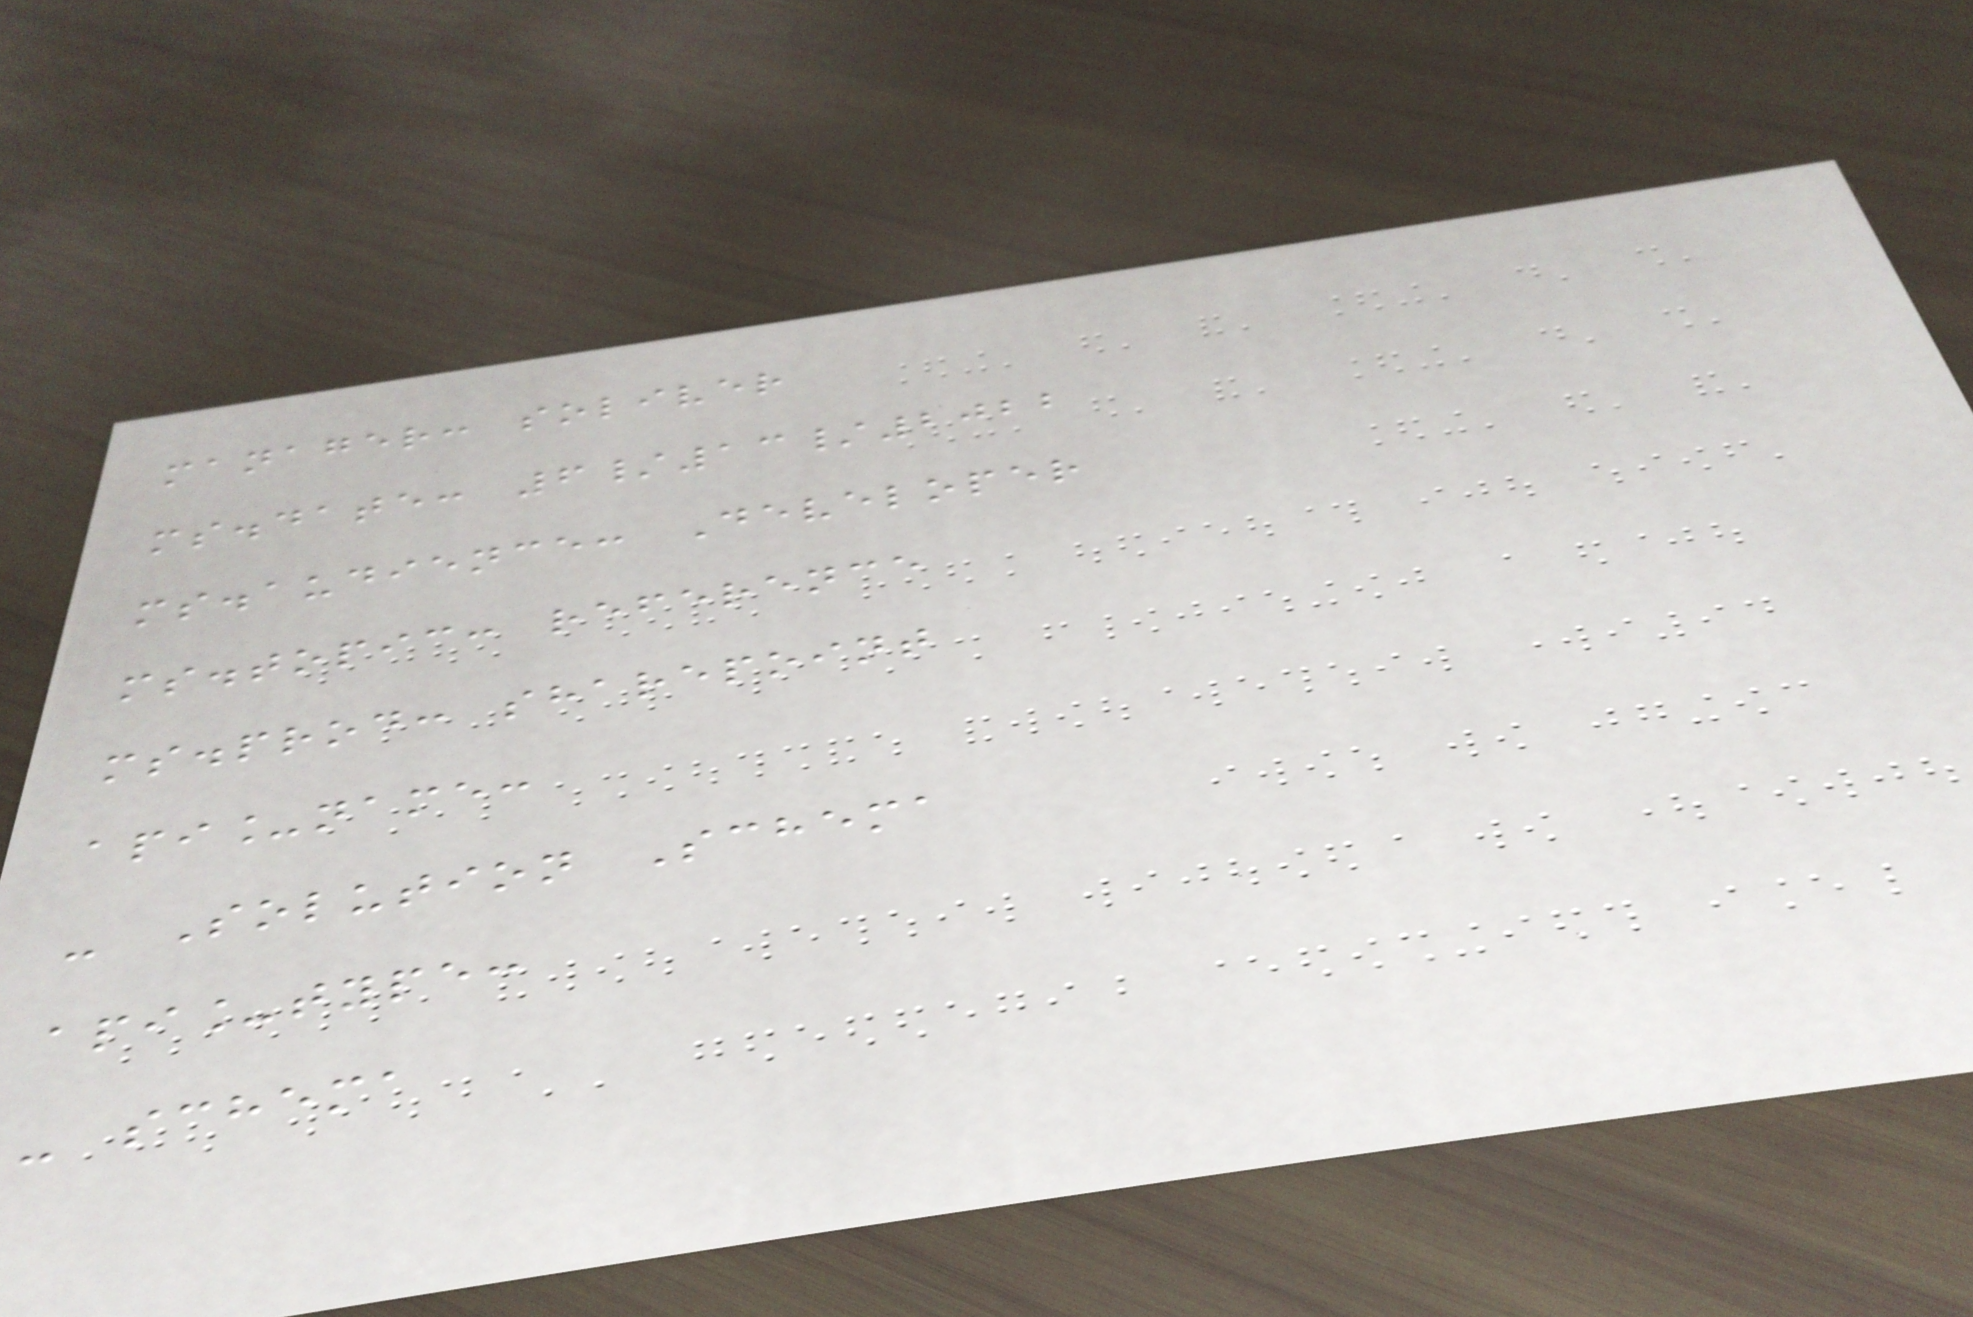manager: soliver
ms.date: 6/13/2022
ms.audience: Developer
ms.topic: reference
ms.prod: sharepoint
api_name:
- Solution Schema
api_type:
- schema
